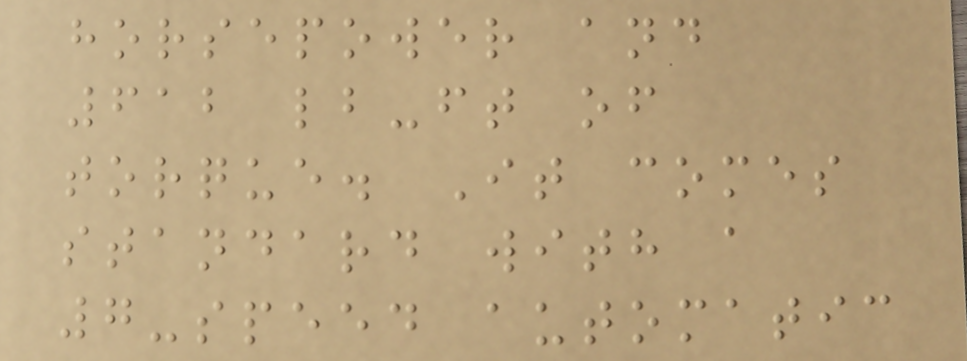horsepower and
612 lb-ft of
torque. It comes
standard with a
7-speed automatic
